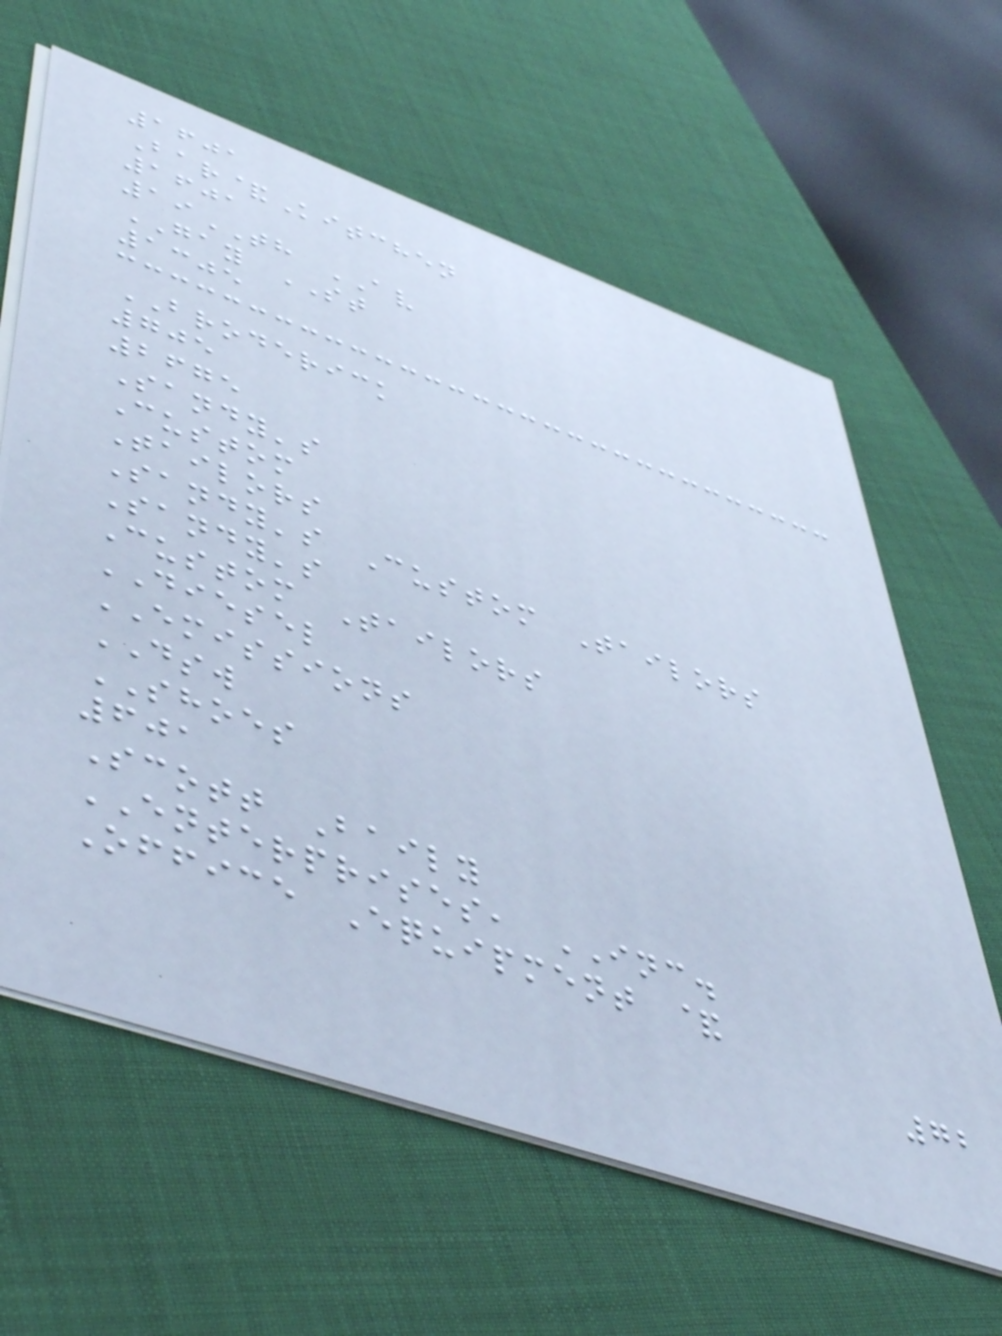1601
Bar&Kitchen
1601
19TH AV
GAY ST
1305
BRODERICK
705
2675
Sandy's
Custom
Tailors
Sandy's Custom Tailors
Sandy's
Custom Tailors
DIESEL
EMISSIONS
DSW
SHOES
601
Scott Baily
ENTERPRISES, INC.
Office Equipment &
72
